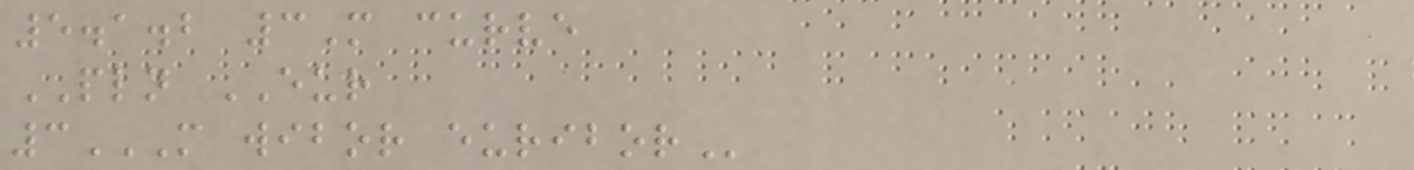5.1.2 3M curve
PLN EUR
3M WIBOR EURIBOR
